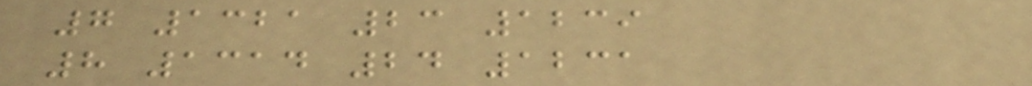7 1321 23 1239
8 1314 24 1231
